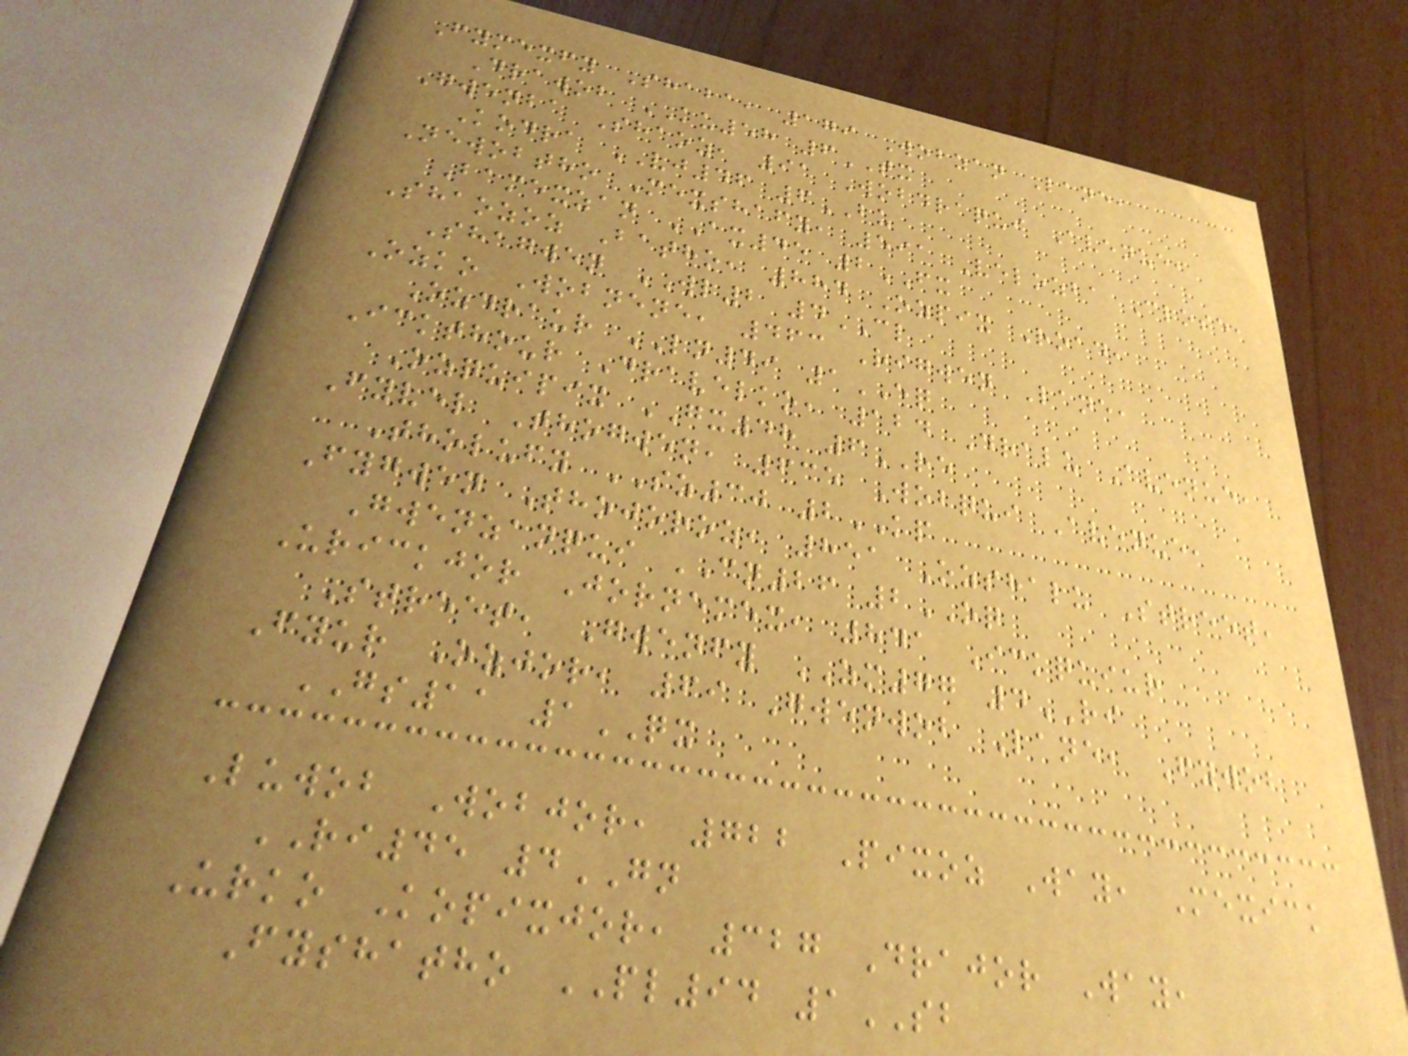Fymexfy Shaba, 179 Wobzan Lane,
Drawob KU58 6TX
Gwenba Shaoz, 91 Wobdraqui Avenue,
Kodra VJ46 6BU
Newobtho Mexshafy, 591 Velozba Close,
Bamexzan AX45 2FX
Shaozoz Batho, 884 Ozpix Road,
Shagwen WL2 4CL
Ozko Wobnene, 463 Rigwen Lane,
Ozdraur LN49 1EQ
Ickthour Dravelko, 124 Dralu Avenue,
Ozquipix GX48 6RE
Fyvel Thogwen, 635 Wobqui Avenue,
Tholufy SZ30 2KP
Fygwen Thojoroz, 851 Ozshalu Street,
Gwenzanqui CN26 2OQ
Urickjor Jornemex, 841 Ickquiur
Street, Gwenfy ZM77 4RI
Fyur Ozjor, 69 Gwenwob Lane, Fywob
GS11 1QX
Luwob Wobjor, 722 Pixoz Way, Mexick
RI45 4GN
Urko Kopixjor, 327 Drajor Way,
Fyshatho PL94 1SB
